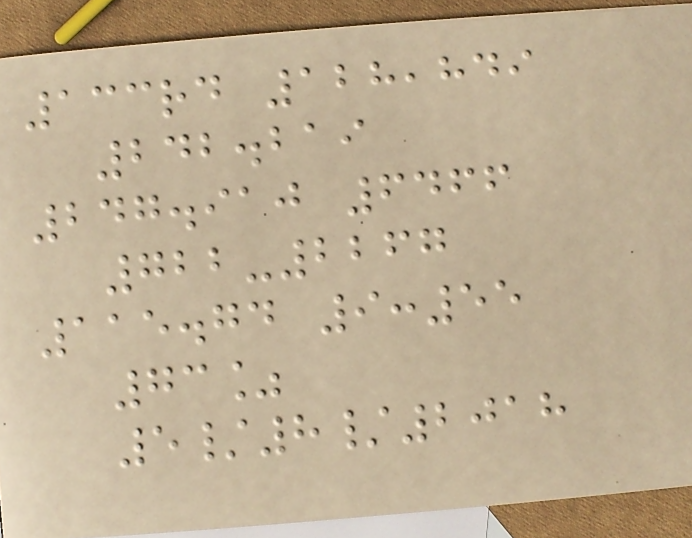133rd 128,849
242.219
247.910 6466
722-2267
115.74 9:55
73%
5/8/2018
